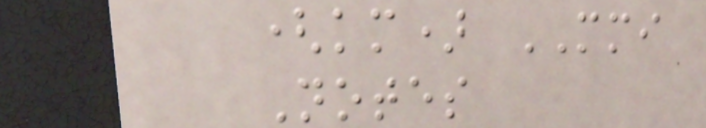(km) MMI
Notes
